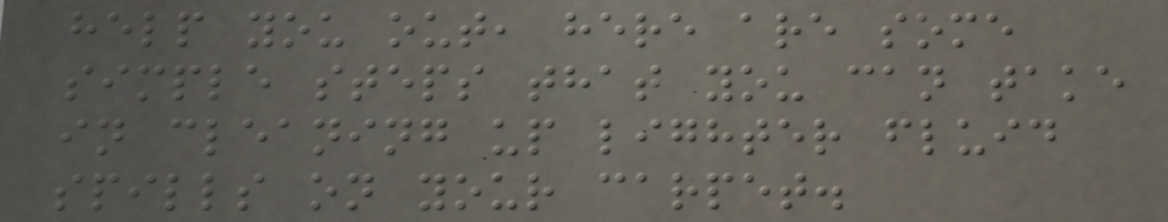help you out, here are some
simple steps that you can take
in cleaning up lighter fluid
spills on your carpet.
